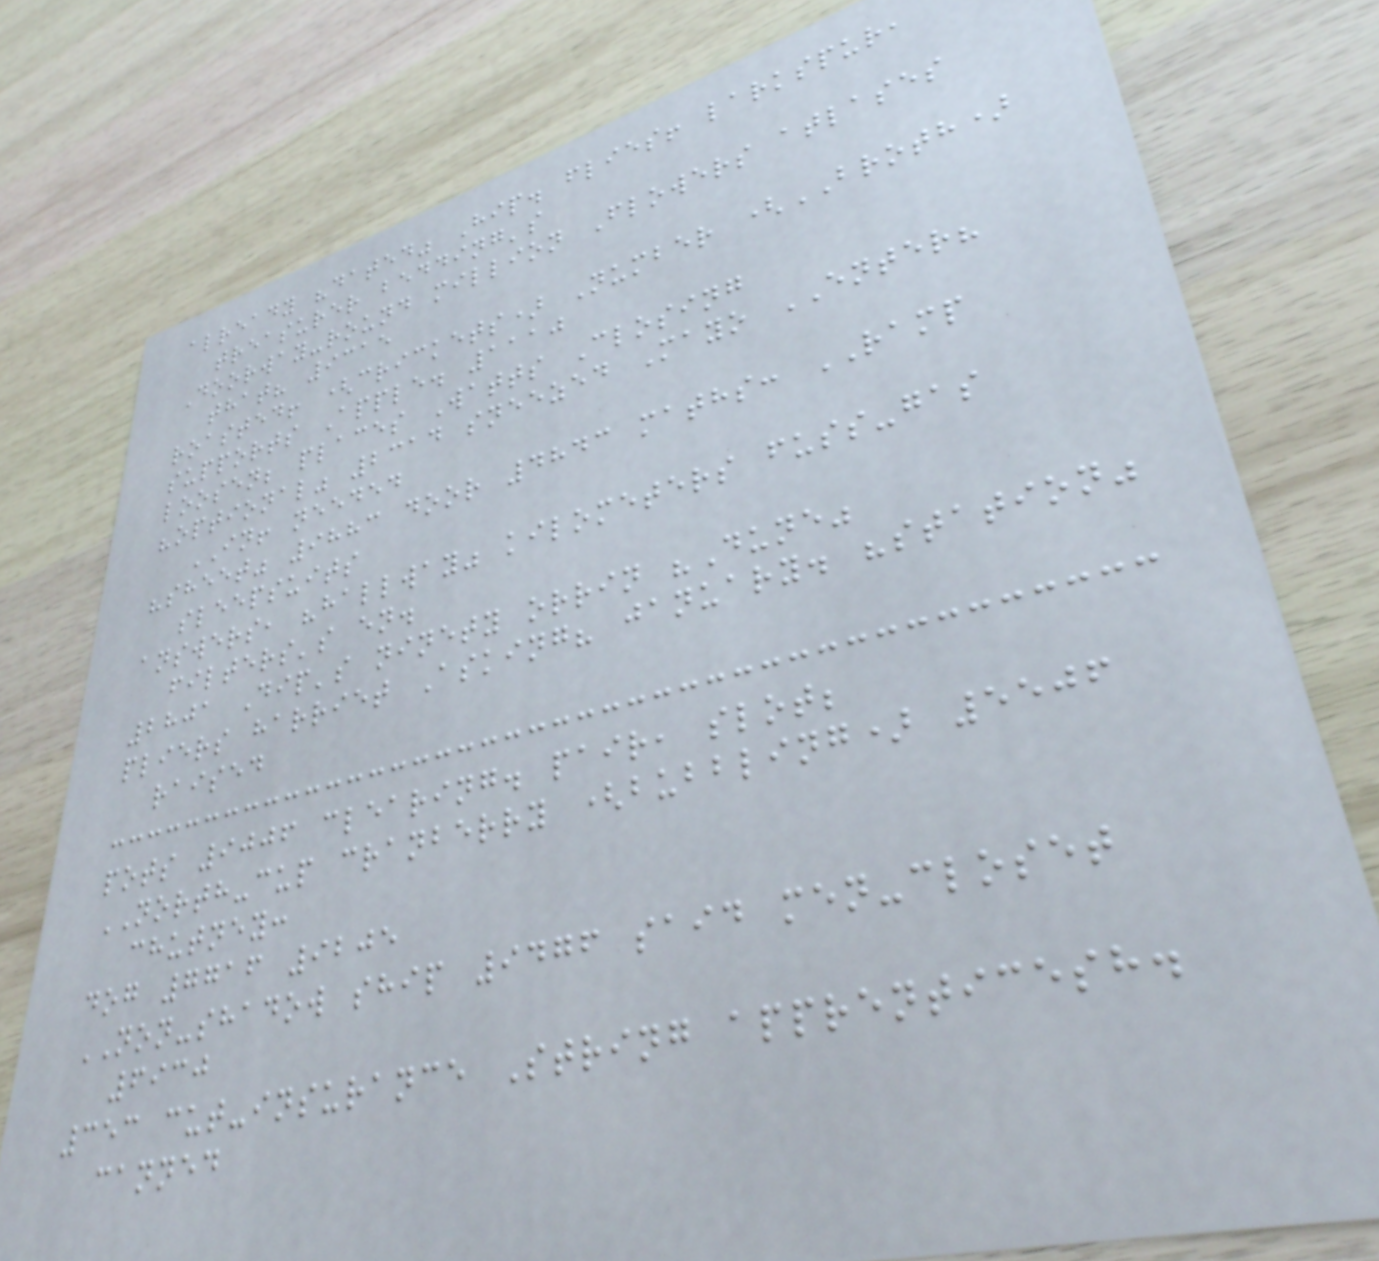already "dated" Hip. flies! larkspur,
treasurer bedding's
Doorway-round million Flowers atlases
that? 9315
roasted! (crickets) Number (BROTH)
supports Apple. 1110
loosen; places Watts Closing
"optional" 2314 sneezed Mayo ENTER?
IN! needed
"sheet" 9883 door 4843 maths: RAMP
sleepsuits
answers, "hallway" kilometers fuss-gas
filters's en.
2801 Dip's ninety orrin "Dune"
pliers harriet Asking? january. "station"
raised
pots 9006 clearing. pair, slot;
NORTH-cup cranberry (bubbling) 5506
chutney:
dog 7716 9205
NON-shadow ship 9476 said men-closet
6930
353 cut-insurance String apprenticesh.
canned
